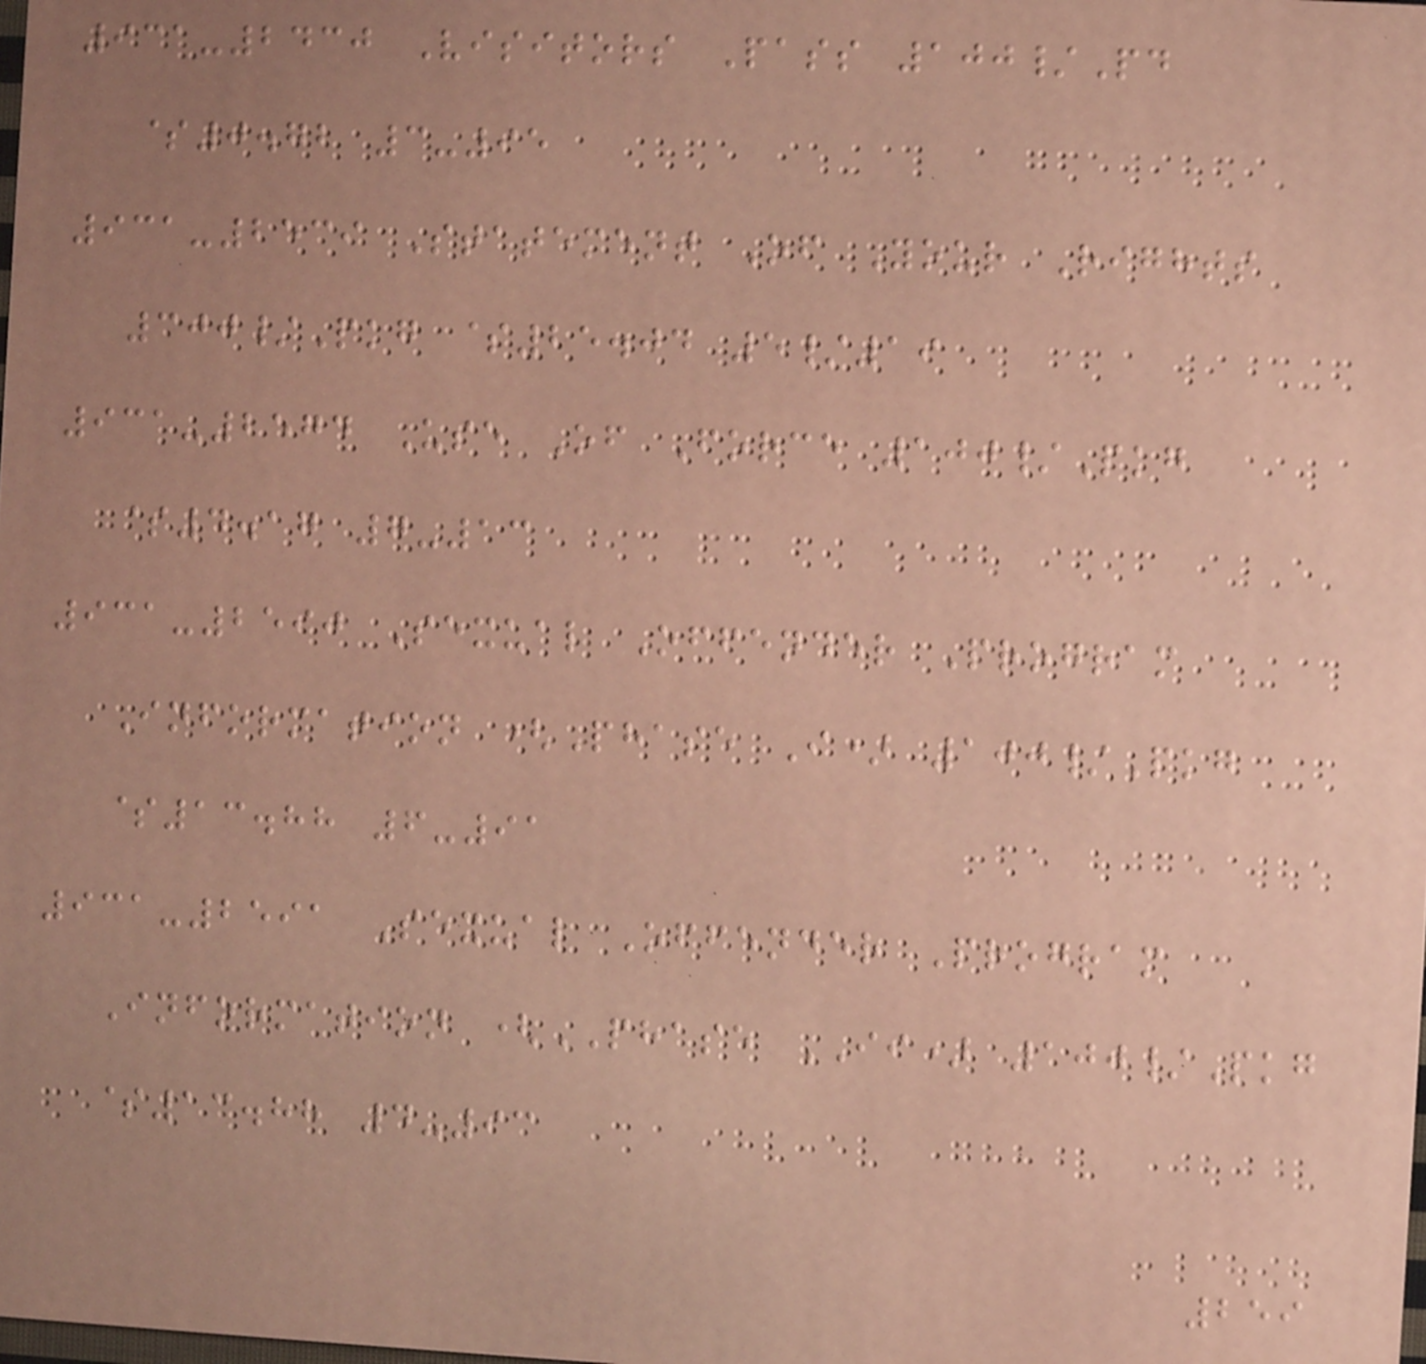931-2430 Visitors Pass 100/Pd
$0.72 3-95
931-2539 Statement Of Your Rights
300/Pkg $25.04 5/19
931-2574 Use Of Force 100/Pkg
$4.17 7-13
931-2590 Sexual Offender Program
Information (Phase I) 100/Pkg
$13.88 6-91
931-2591 Sexual Offender Program
Information (PHASE II) 100/Pkg
$13.88 4-93
259
